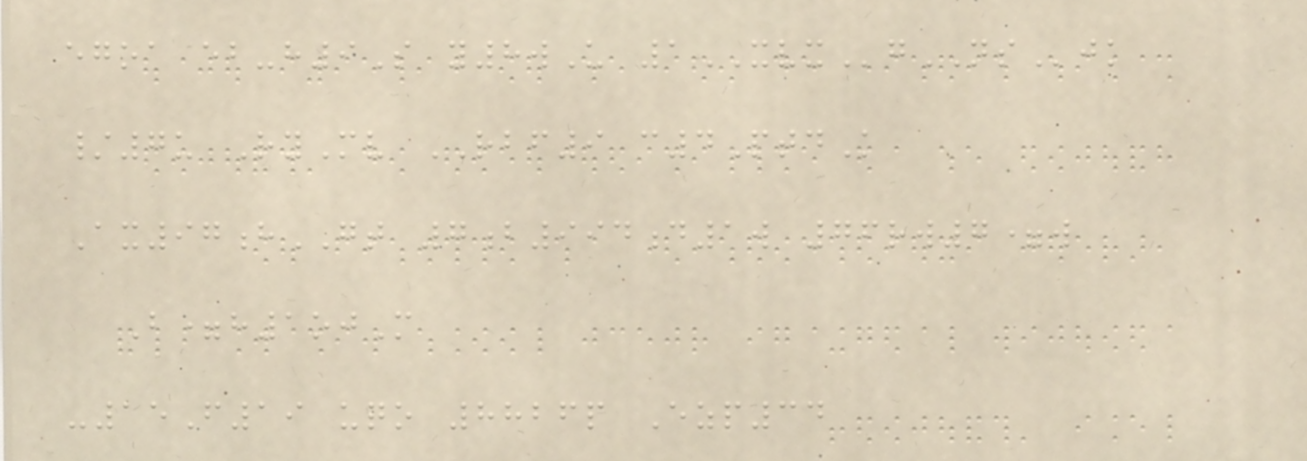egoa eb-h9S y8wU 1XVXgNSjk
/7u RyMv RBF9 c4PtdK
Ax97hGT 7b994d1w 76rw7=w
B=h1ojM
-15F19 uqo 8826p Ezp34
